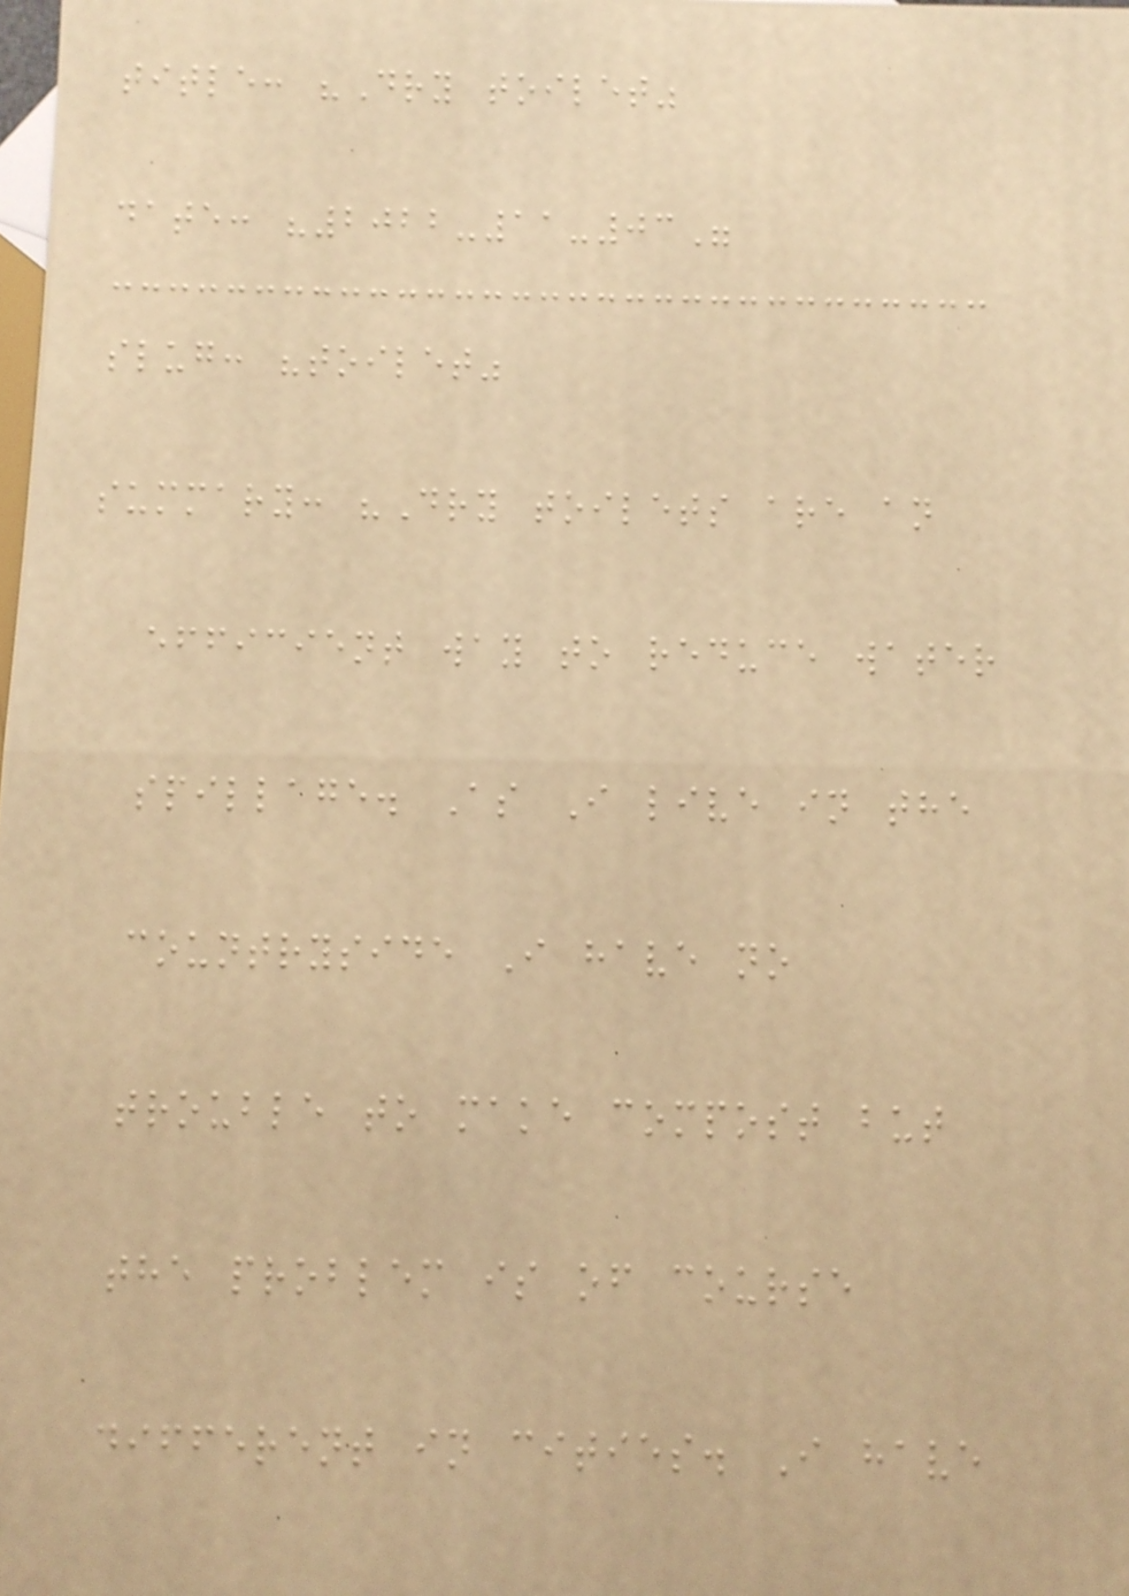title: "Dry toilet"
date: "2022-11-03"
slug: "toilet"
summary: "Dry toilets are an
efficient way to reduce water
spillage. As I live in the
countryside I have no
trouble to make compost but
the problem is of course
different in cities. I have
